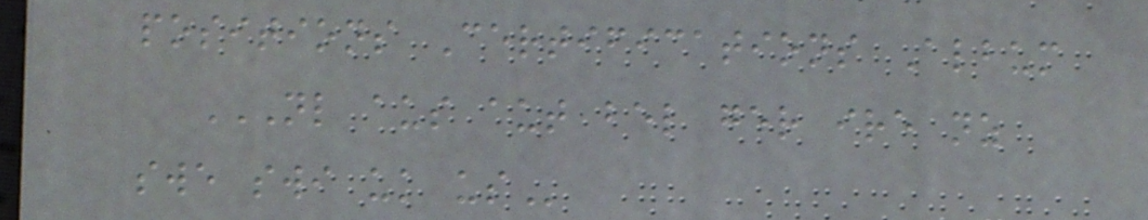positions Certifications Album
NL AUS AUT BEL GER IRE NZ
SWE SWI UK US
